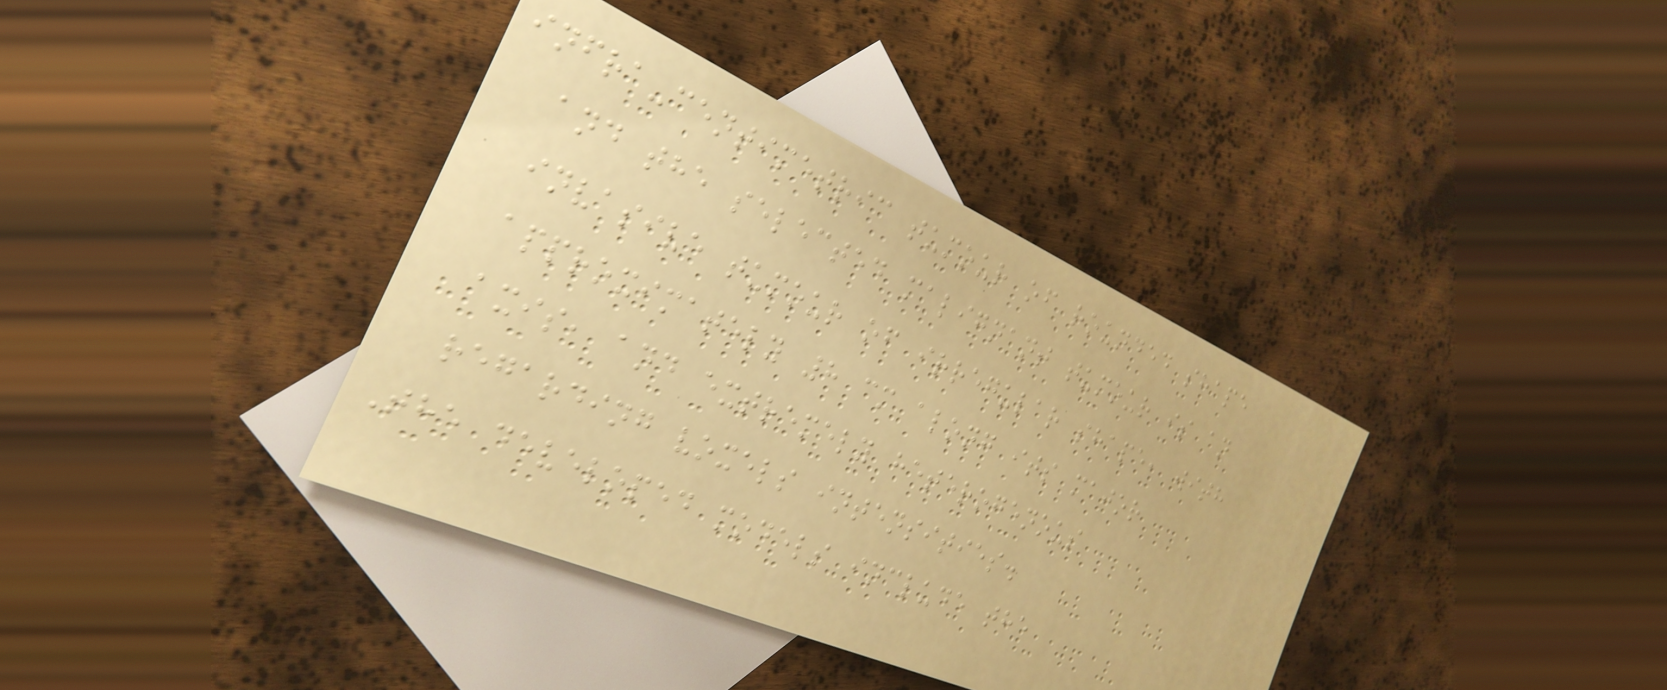infra-centimetric tumour of rounded shape
and the selected malignant tumour is an
invasive tumour of irregular shape, with
approximately 8 cm along its major
axis, and extremely heterogenous
regarding voxels intensities.
The developed models include the
